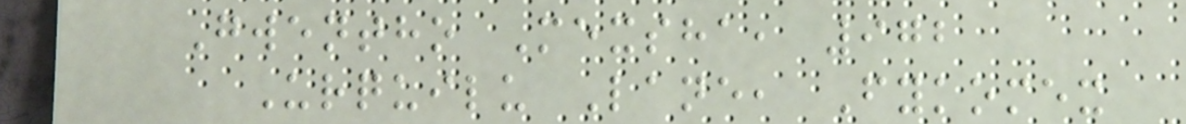Gwentho Mexsha, 972
Urquilu Lane, Fykomex
